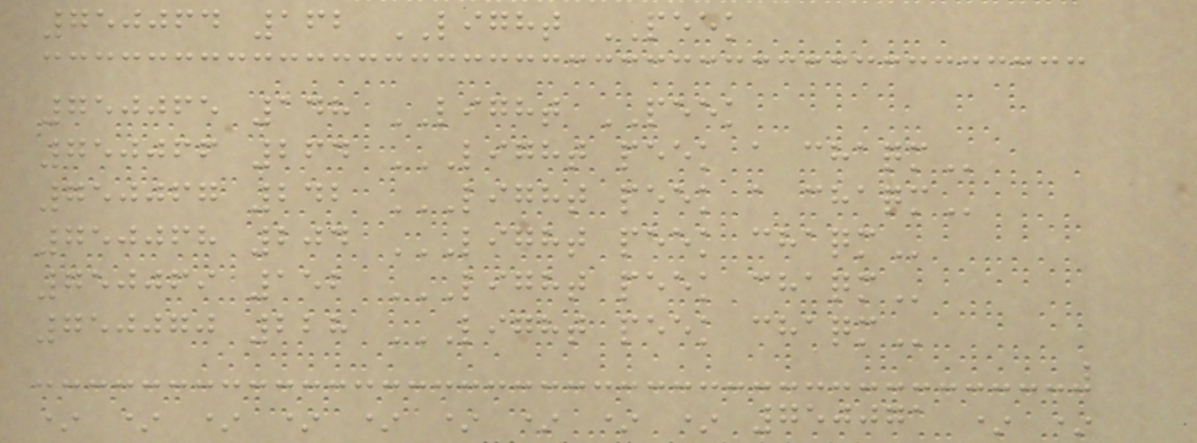750064 162 LIGHT PEEK
750065 148 LIGHT PEEK
750066 264 LIGHT PEEK A CHAQM
750067 242 LIGHT PEEK A CHAQM
750068 204 LIGHT PEEK CHAQM
750069 152 LIGHT PEEK CHAQM
750070 228 LIGHT PEEK CHAQM
* * * * * * * * * 750071 * *
